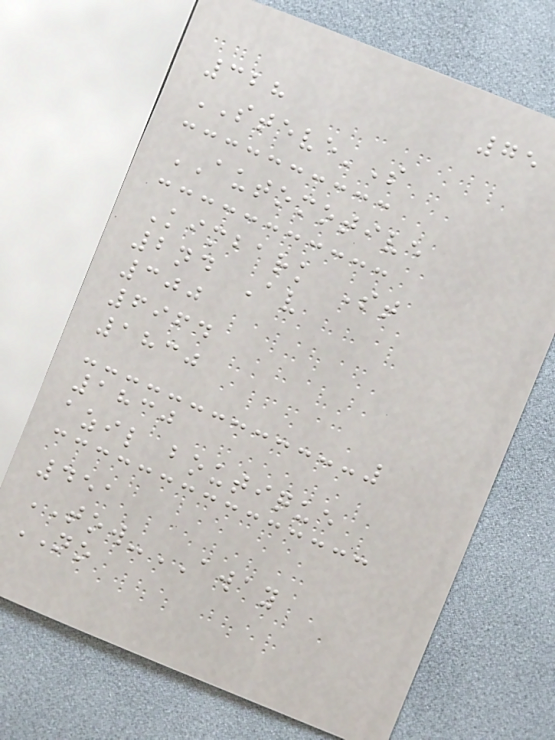75
328
STEVE'S
AUTOMOTIVE
Kimbark St
2nd Av
300
6964
1830
1830
azil boutique
451
TOW-AWAY
NO
